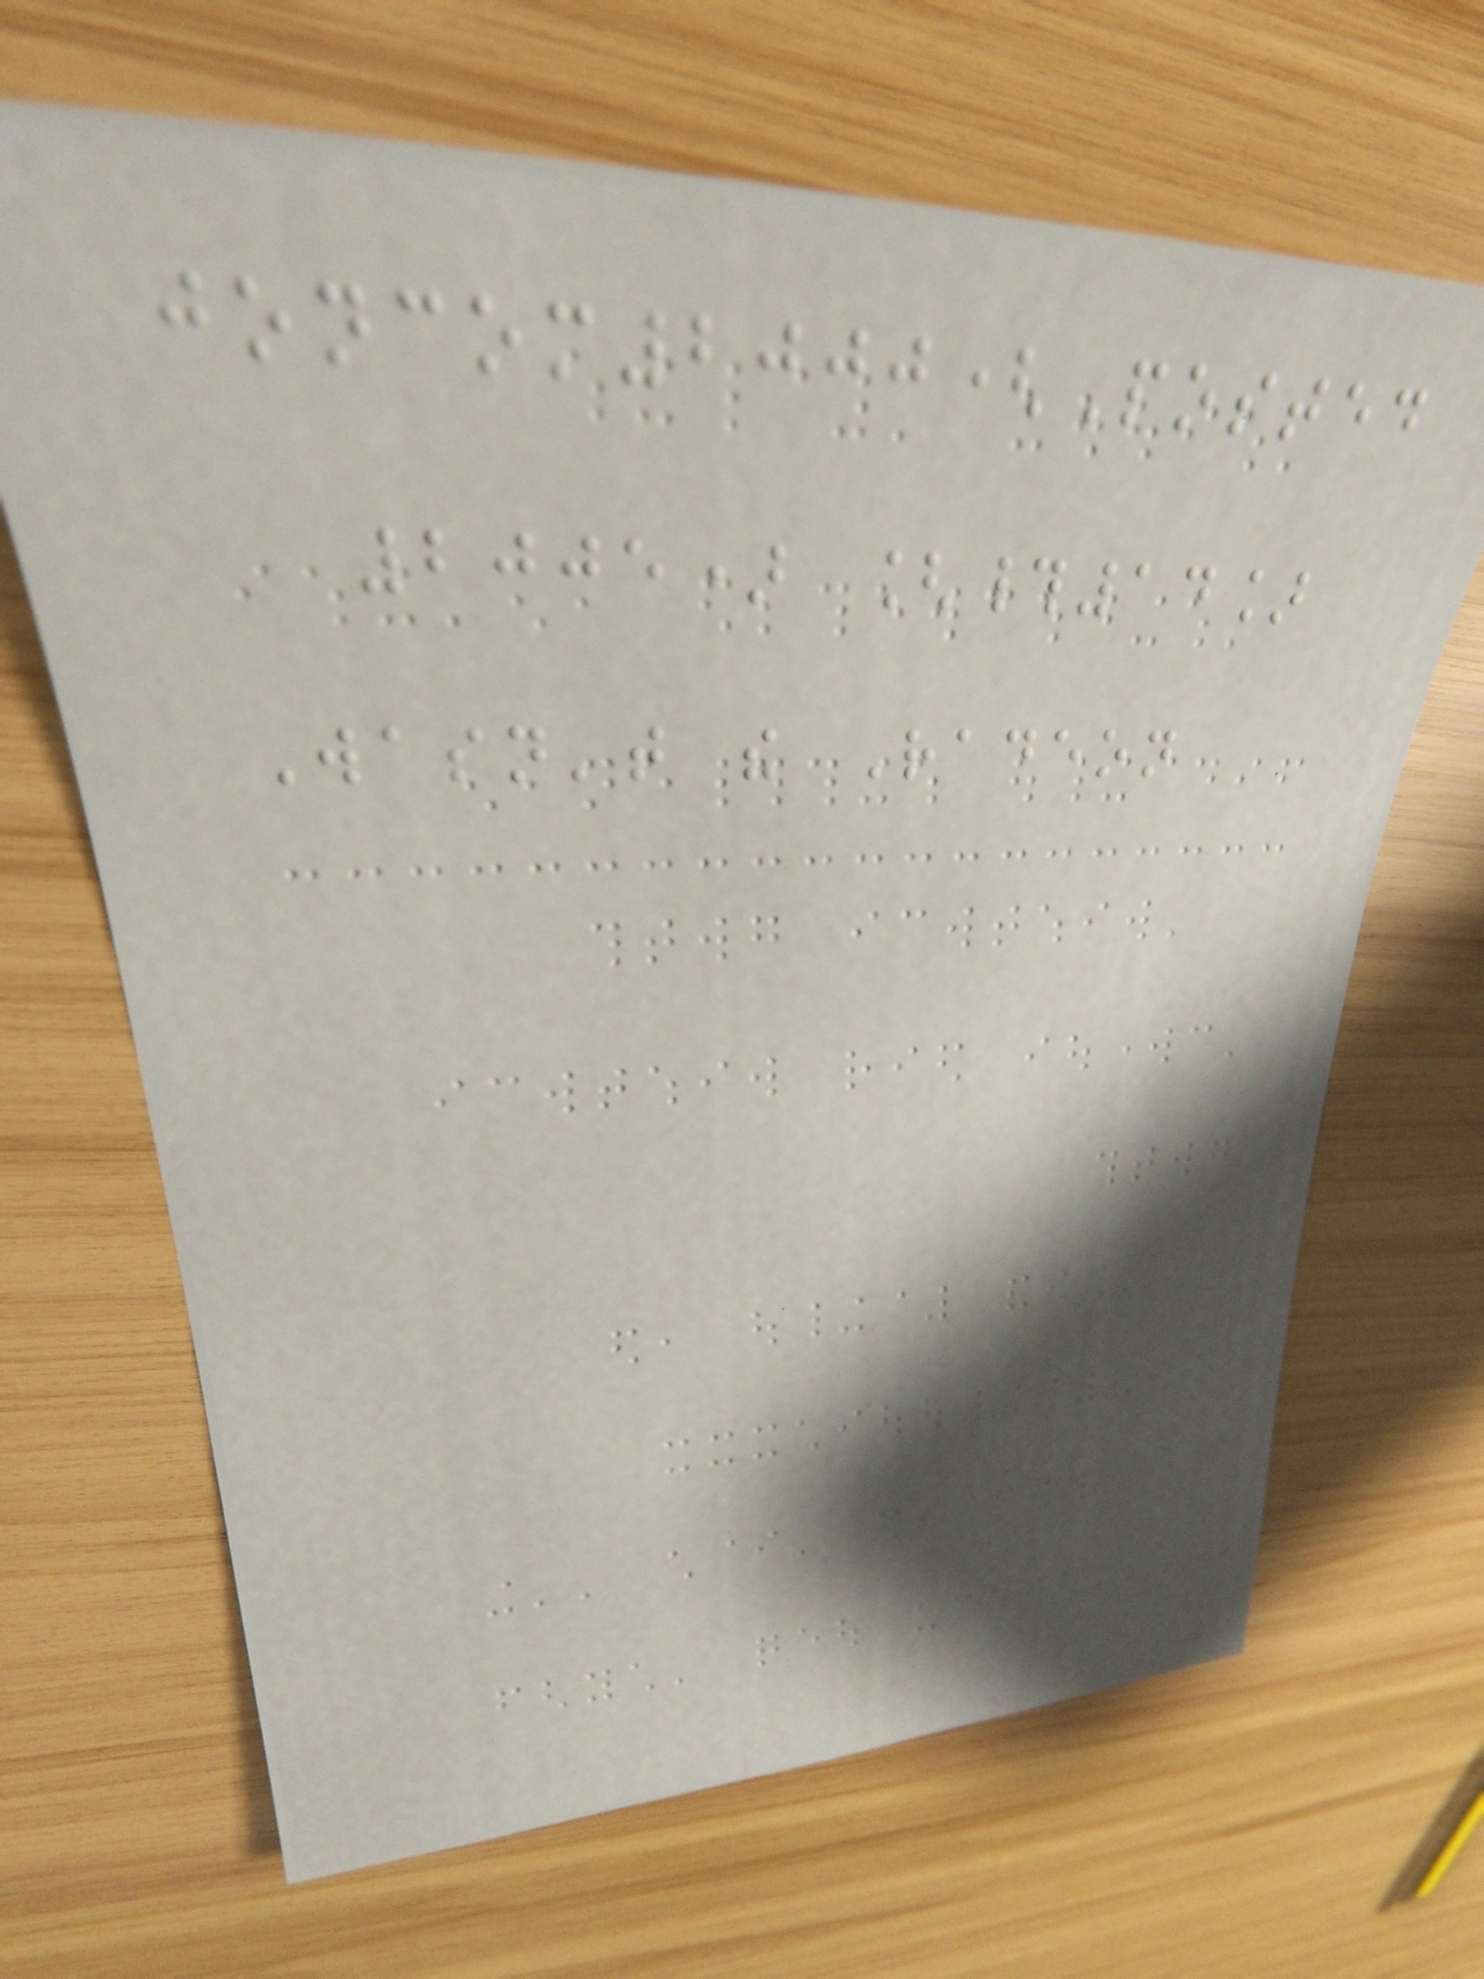joncom2000(Posted
2005) [#14]
Wasn't the Radeon
